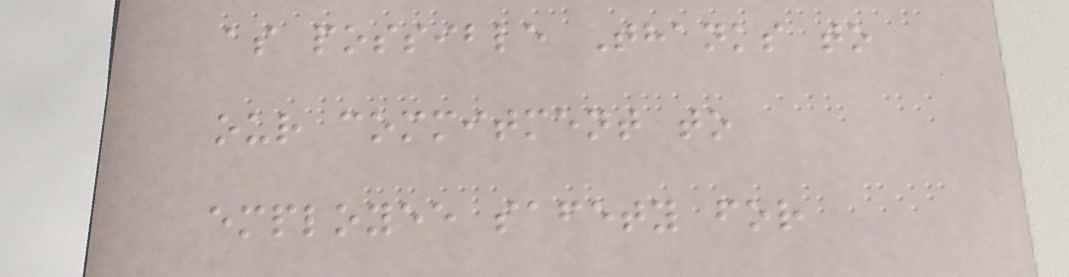as possible Thanks to
our commitment to
employee safety for
